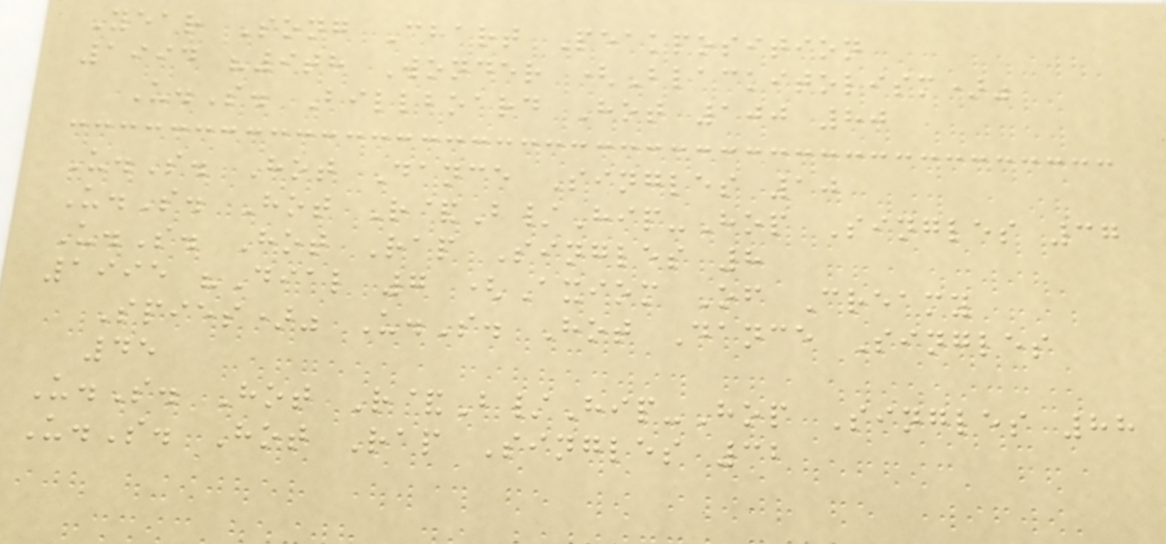Year Song Chart Peakposition
1994 "9th Wonder (Blackitolism)"
U.S. Billboard Hot 100 80
U.S. Hot Dance Singles 10
U.S. Hot R&B/Hip-Hop Singles 37
U.S. Hot Rap Singles 8
1995 "Dial 7 (Axiom Of Creamy
Spies)" U.S. Hot Dance Singles
45
U.S. Hot R&B/Hip-Hop Singles 88
U.S. Hot Rap Singles 32
